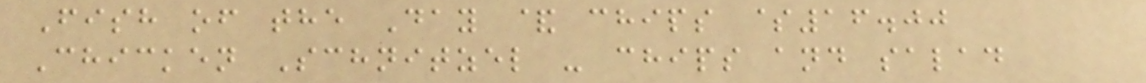Fish of the Day & chips $16.00
Chicken Schnitzel - chips and salad
